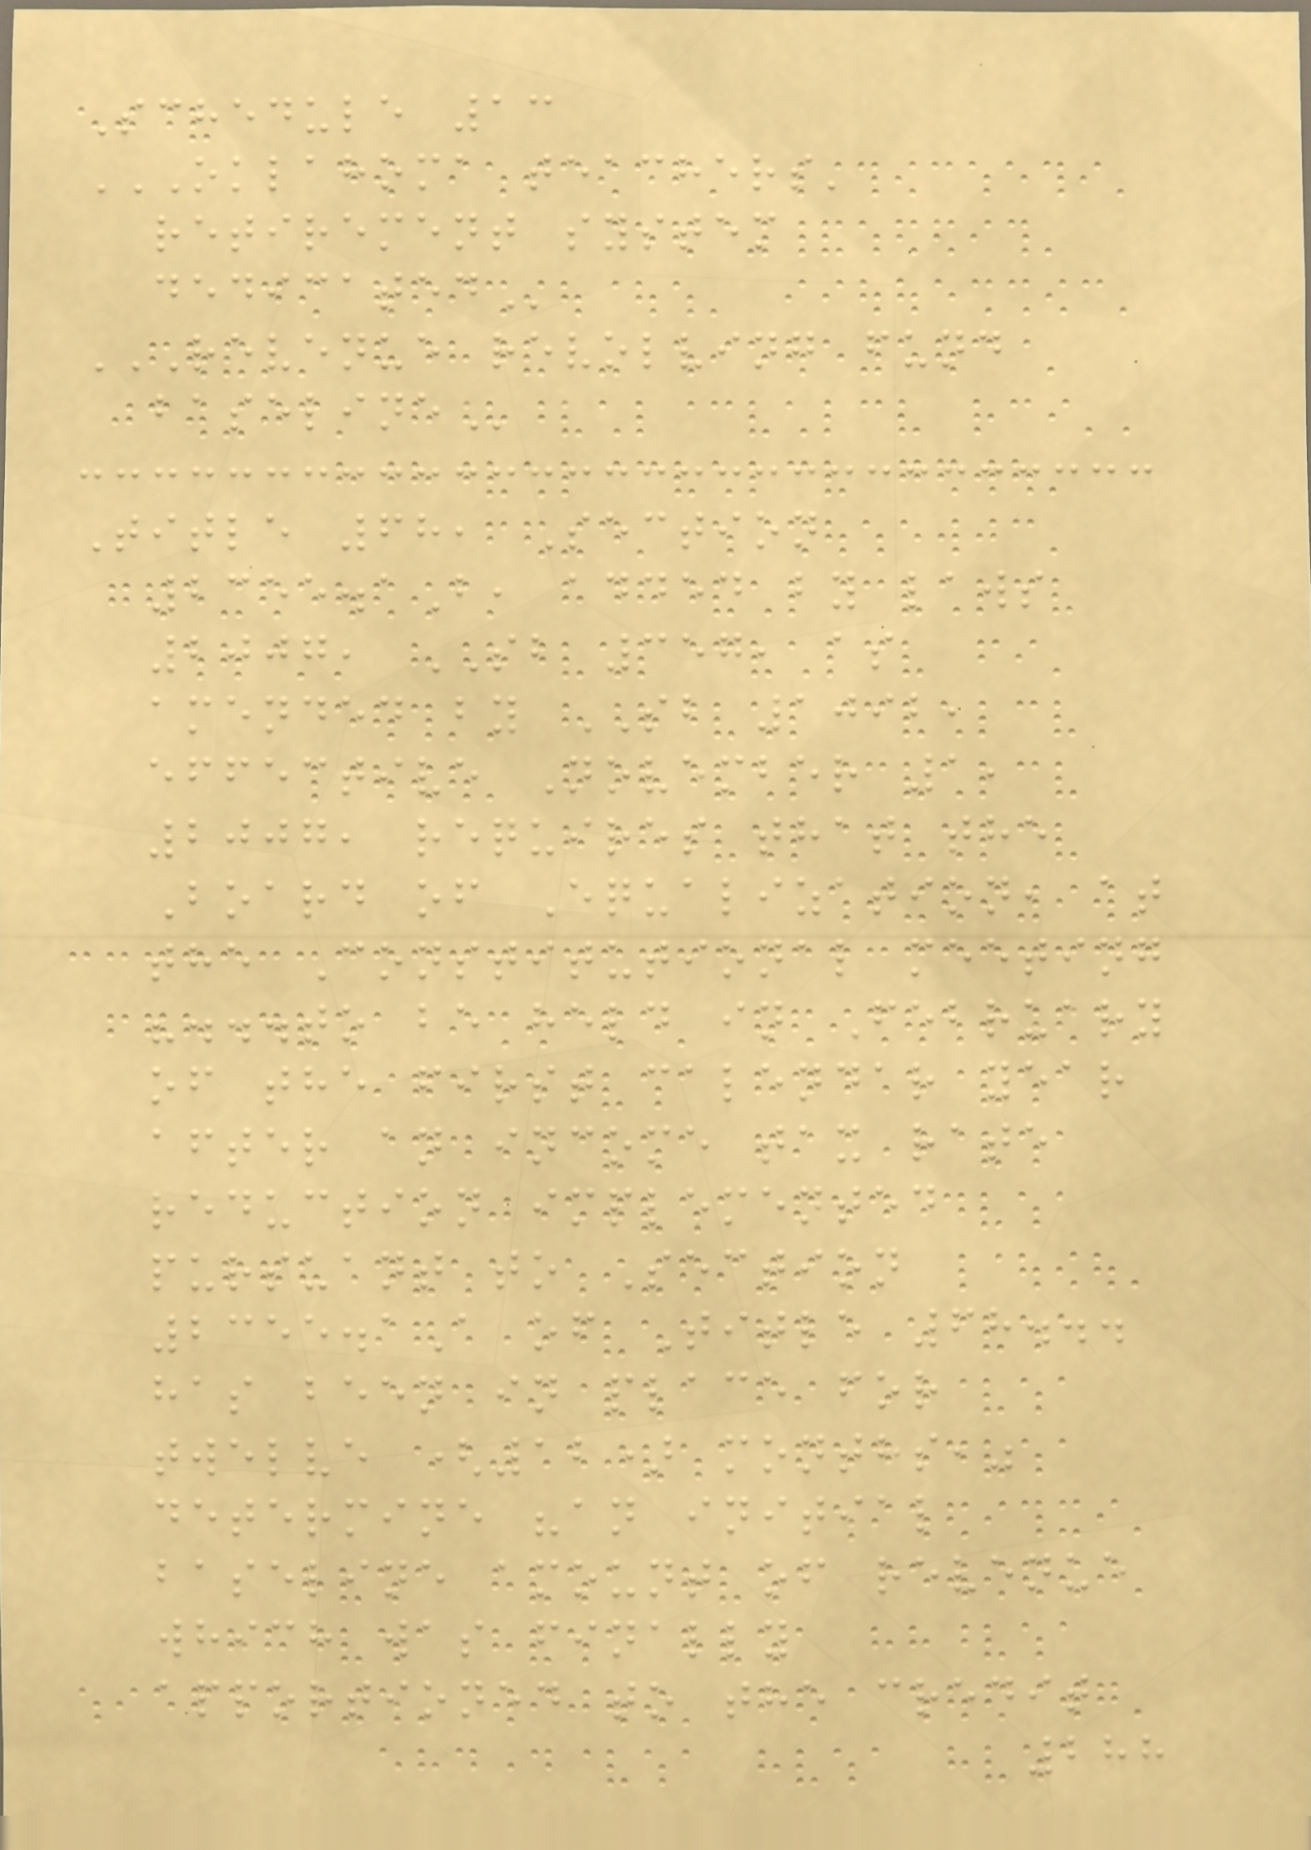Schedule 13
OKLAHOMA TEACHERS'
RETIREMENT SYSTEM
DEDICATED
REVENUE REVOLVING FUND
BASELINE
Title 68, Section
2355.1B, added by laws
2007, SB 357, as
amended by SB 1092,
effective November 1,
2007, requires that the
Board of Equalization, at
the Constitutional meeting
"...to be held in February
of the first calendar year
after an income tax rate
reduction implemented
pursuant to Section
2355.1A of Title 68...
has been in place for
twelve (12) months,"
determine "an initial
baseline amount of revenue
which was finally
apportioned to the credit
288
